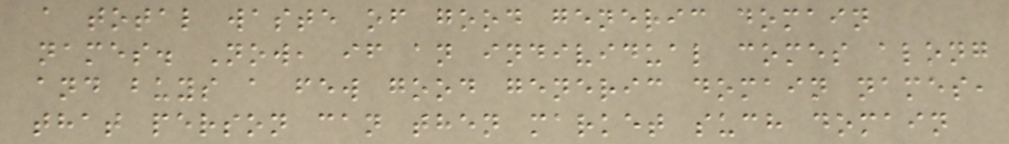a total waste of good generic domain
names. Now, if an individual comes along
and buys a few good generic domain names,
that person can then market such domain
